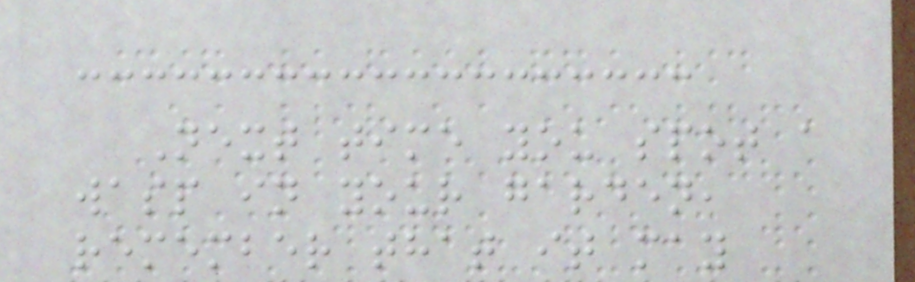Next time you spot a
wasp in your garden,
remember that it may
